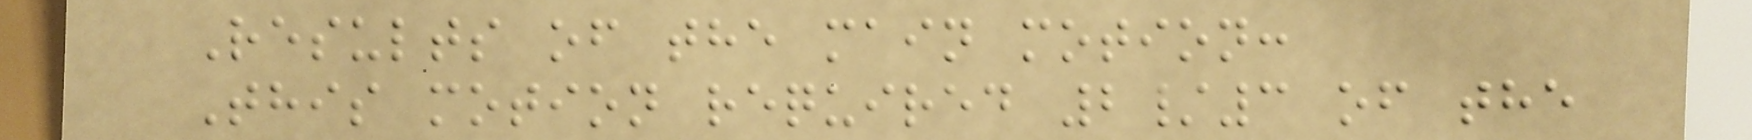Results of the main motion:
This motion required 2/3 of the
